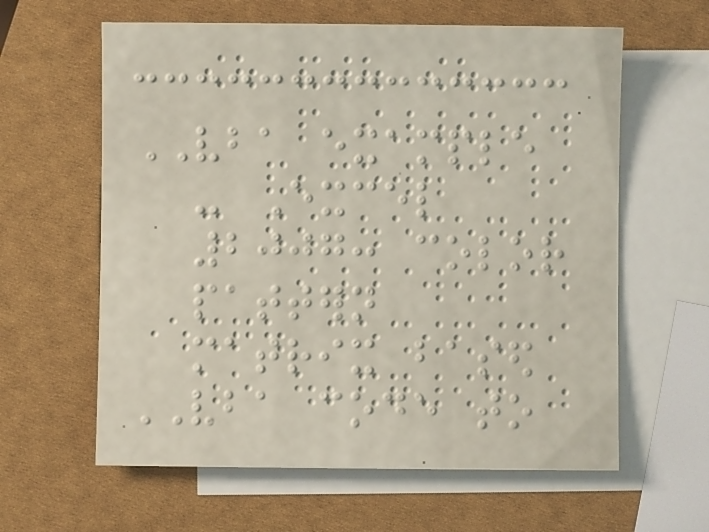VBA example
- Excel
2007: color
pattern
matrix based
VBA code to
